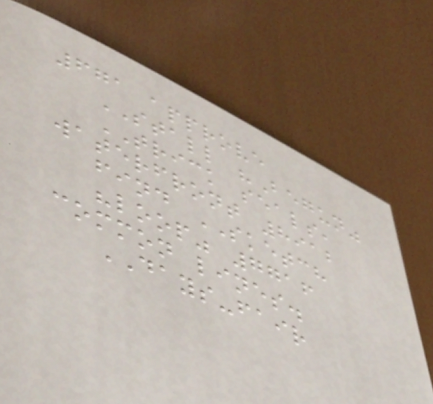671 approve
STALL "Begun"
TRICK seals,
waterfront 8912
find SKETCH
"loop" 7716
common lines.
DAYS-fair
